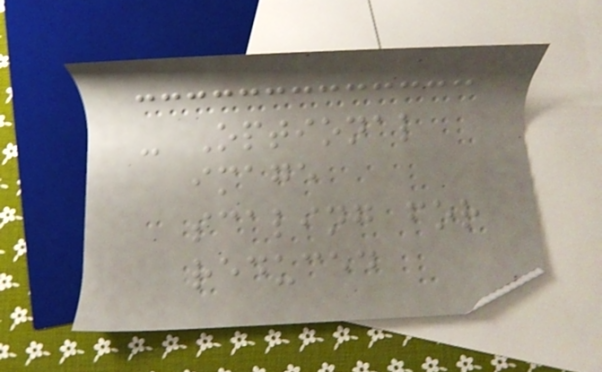- Optional
image
scaling for
reduced
